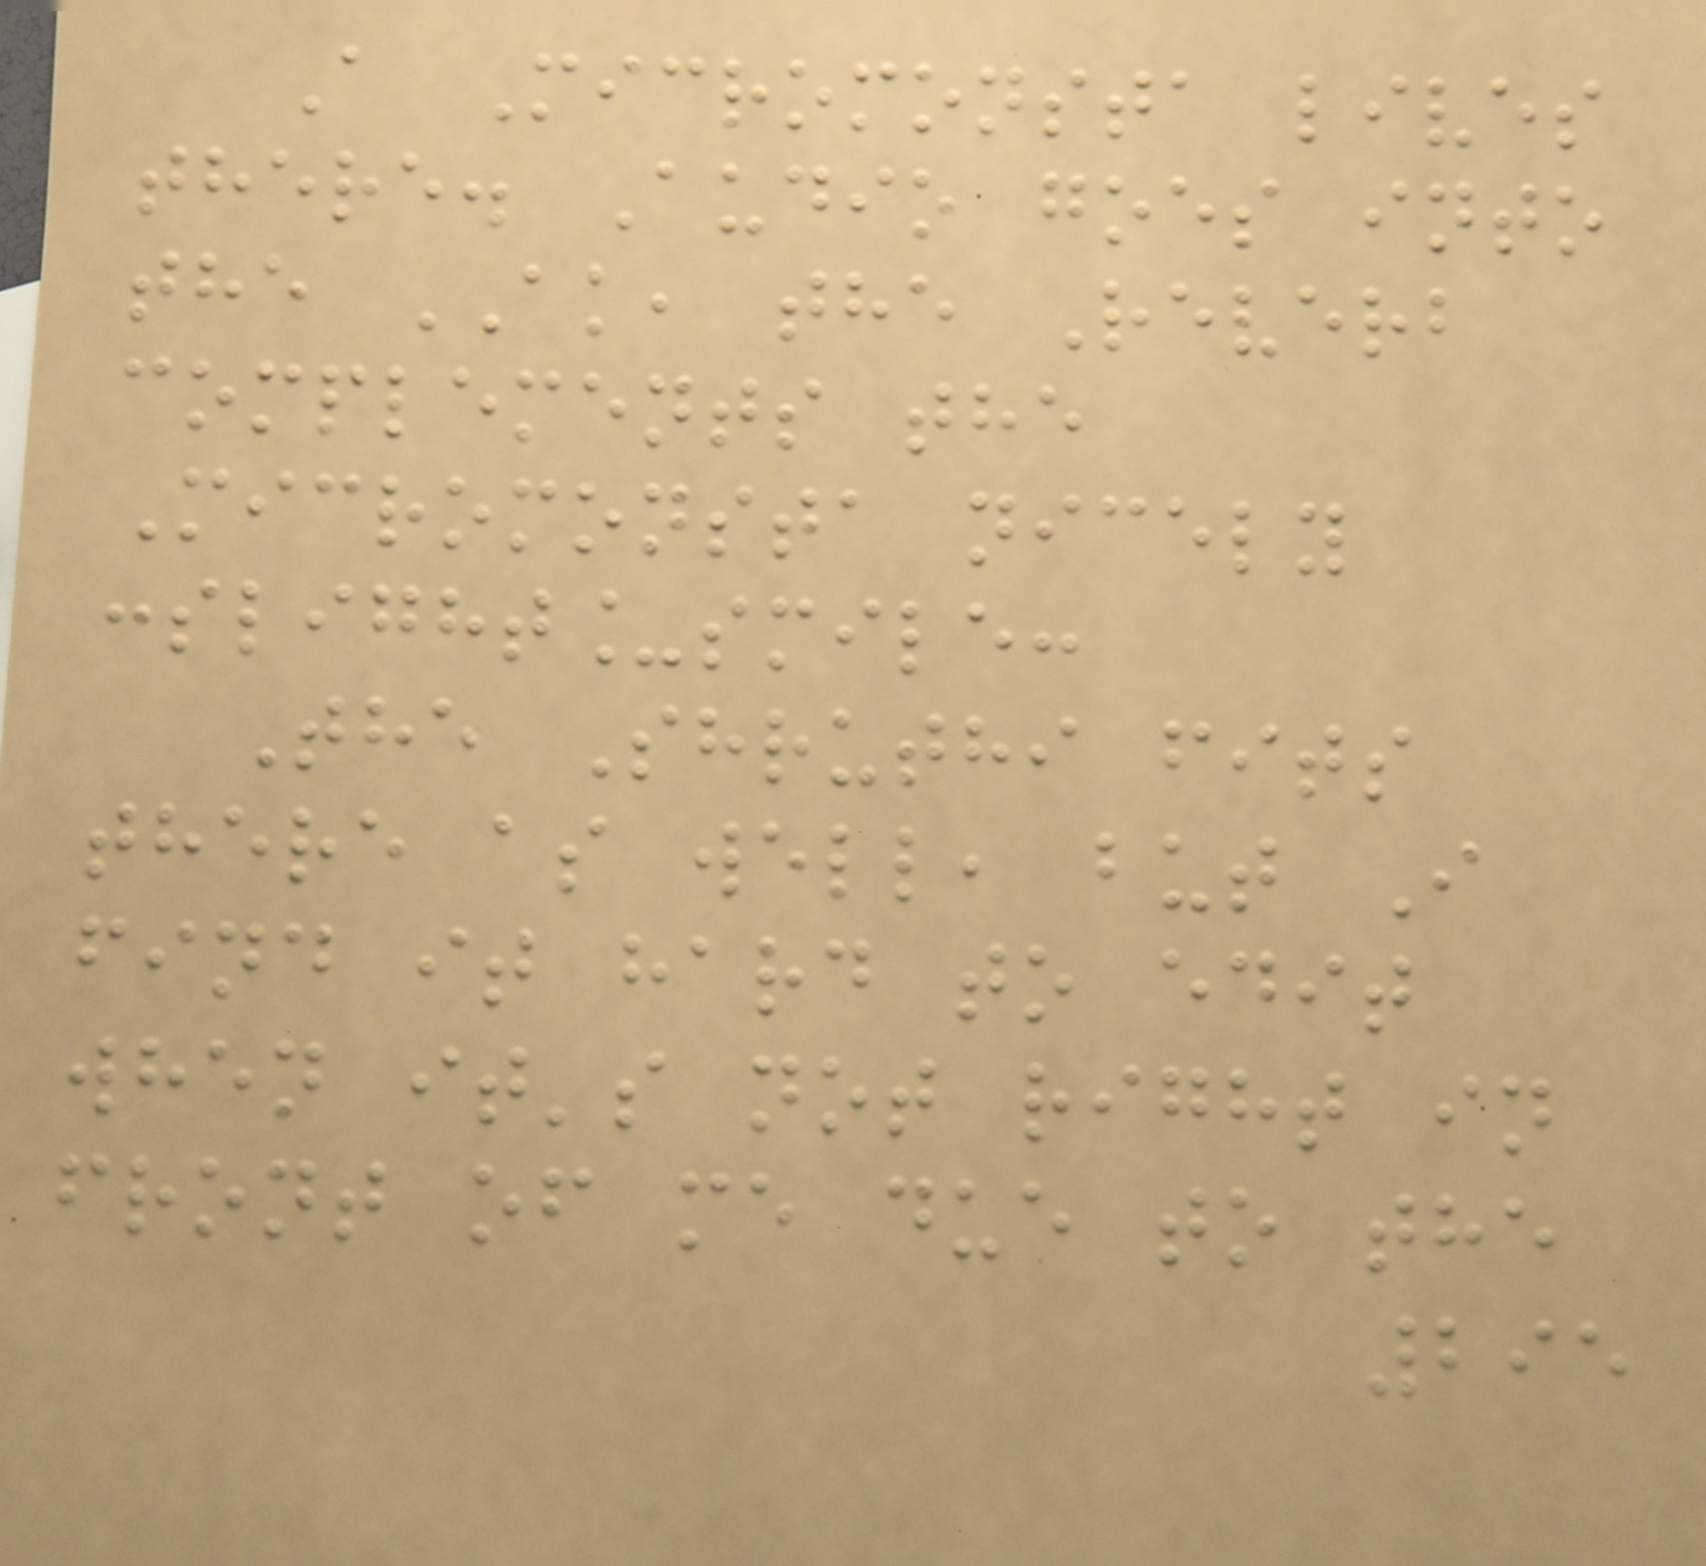A Micromonsta lives
there. Audio goes into
the AK, the Reverb
complements the
Micromonsta nicely
:slight_smile:
The Shruthi fits
there as well, but I
find it hard to edit
when it's not right in
front of me due to the
295
